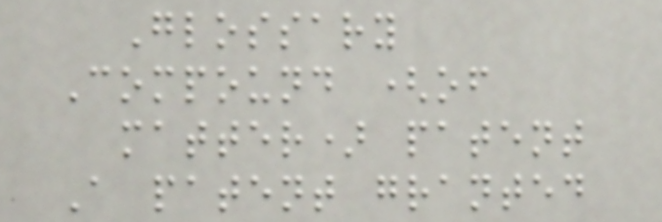Glossary
Compound (of
matter) patent
A patent granted
